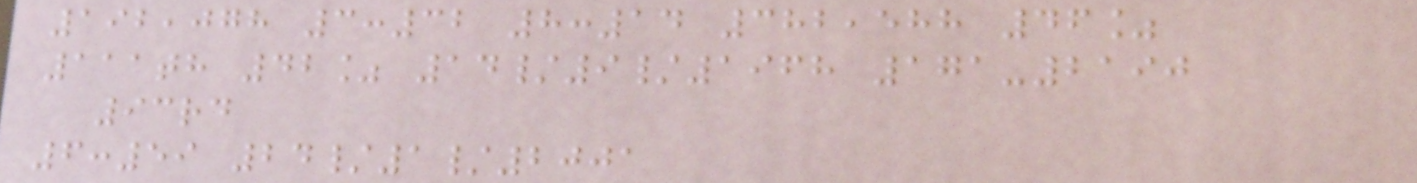192,078 3:32 8:14 382,588 46%
111th 42% 14/9/1968 171-2190
93rd
6:59 24/1/2001
